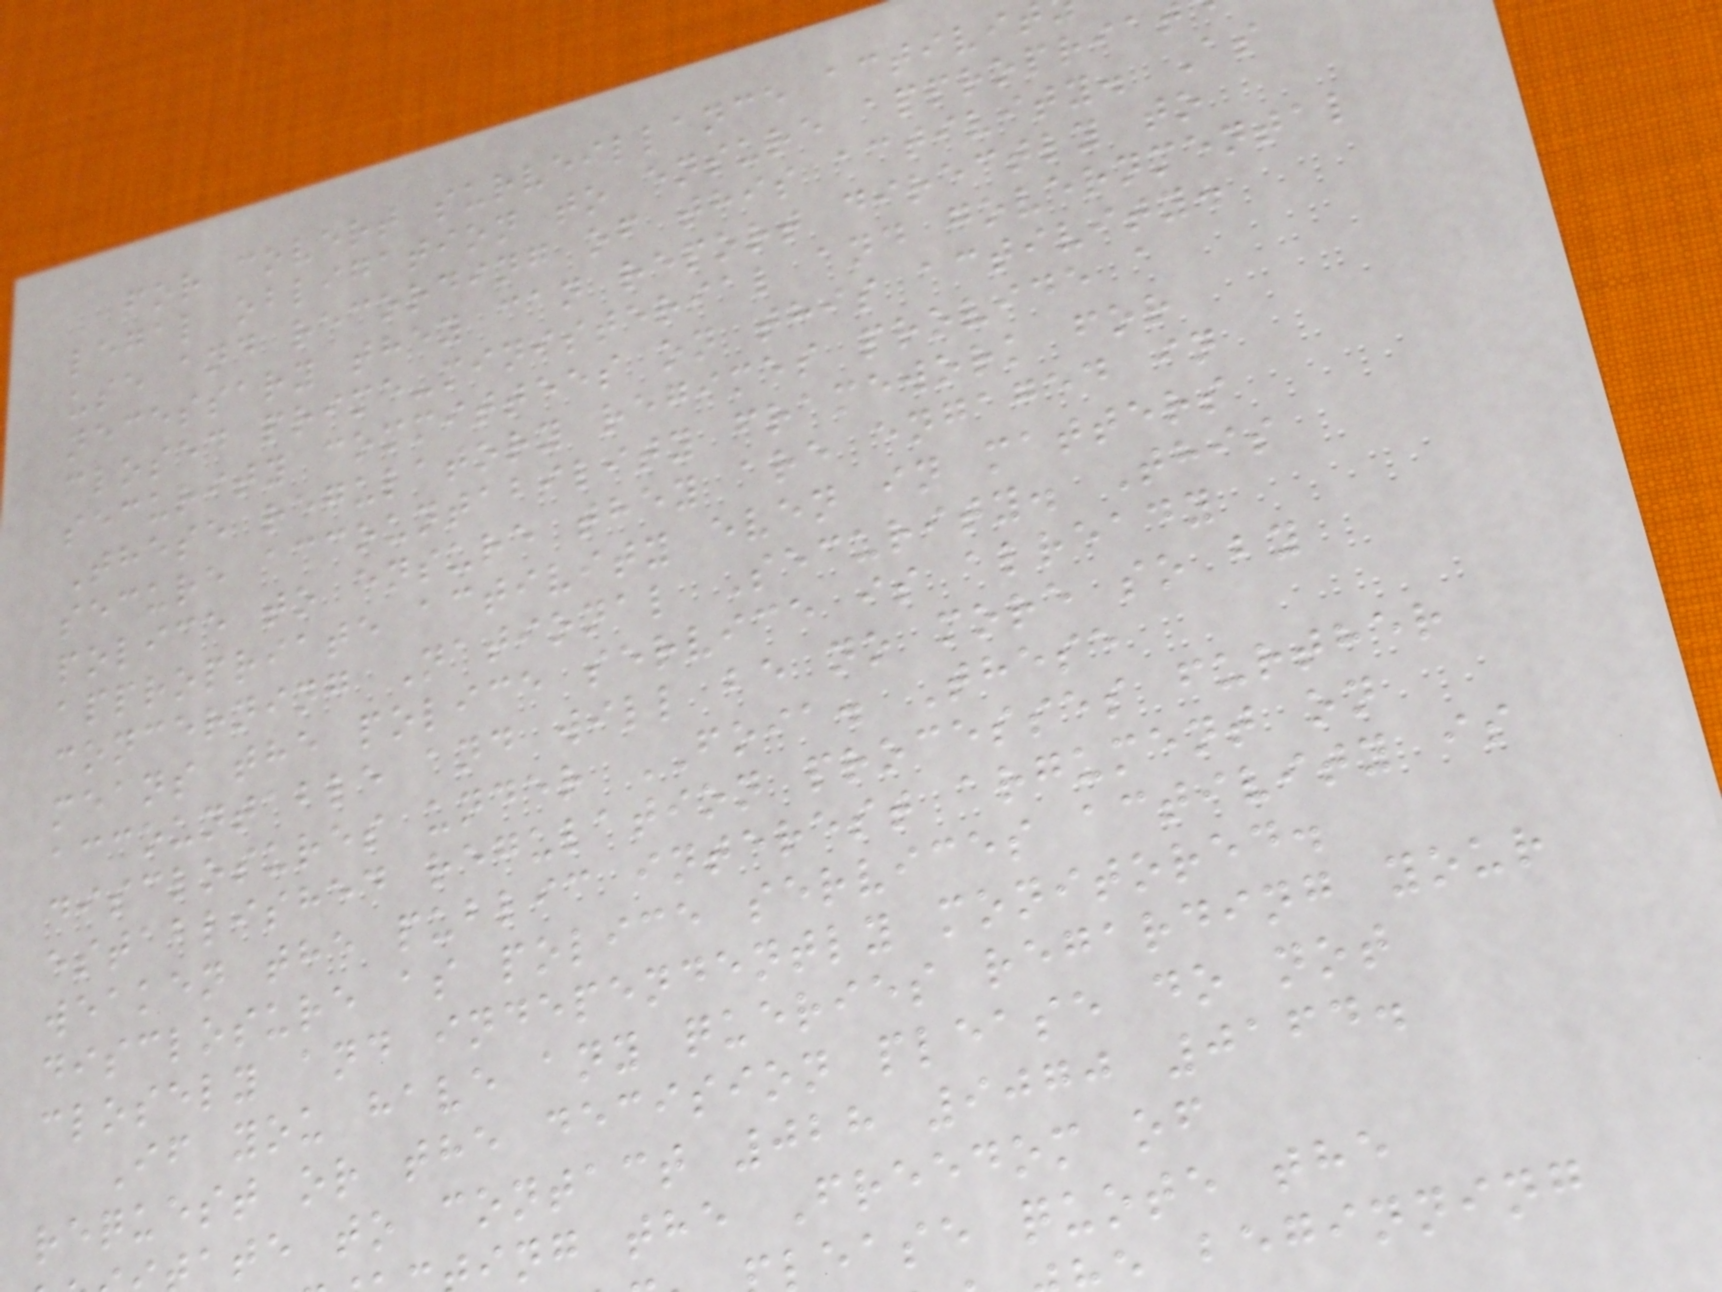for covert surveillance activit
legal obligation to ensure appropria
use and recording of this activity. As
necessary they can report directly to
closed prime-ministerial and governmental
security committees on this activity.
These regulatory regimes provide a
secure accountability framework for
police to ensure they are engaged in
appropriate activity even in matters
concerning National Security. This
means the police service is already
accountable and will be no more so by
disclosures under FOIA. These
established regulation processes further
weaken the public interest argument on
disclosure as police services activity is
closely and independently monitored.
If you have any queries regarding your
request or the decision please do not
ate to contact 028 9070 0164.
ing the Freedom of
ease quote the
